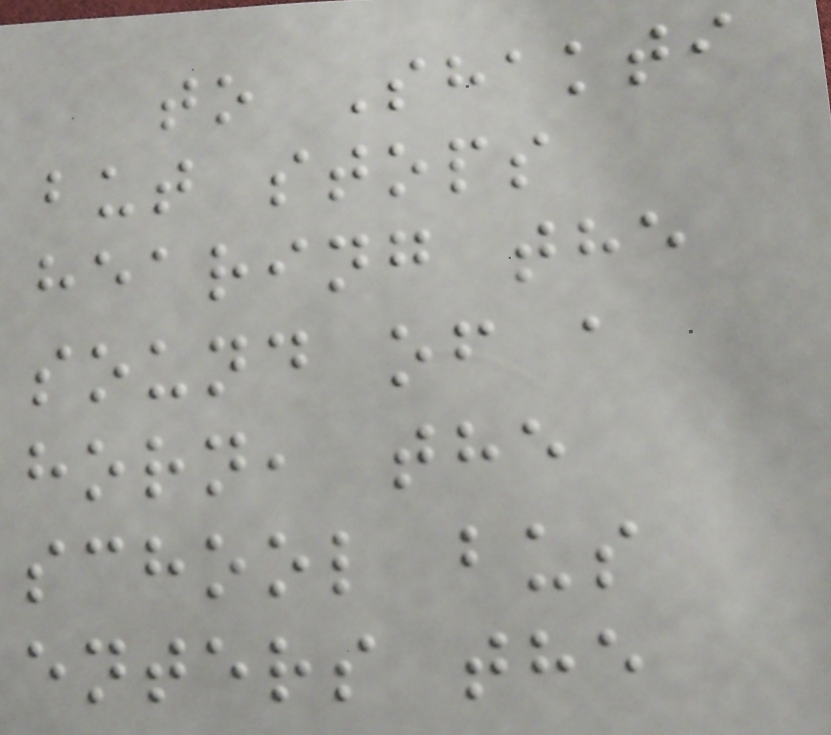to Shakti
but stops
hearing the
sound of a
horn, the
school bus
enters the
